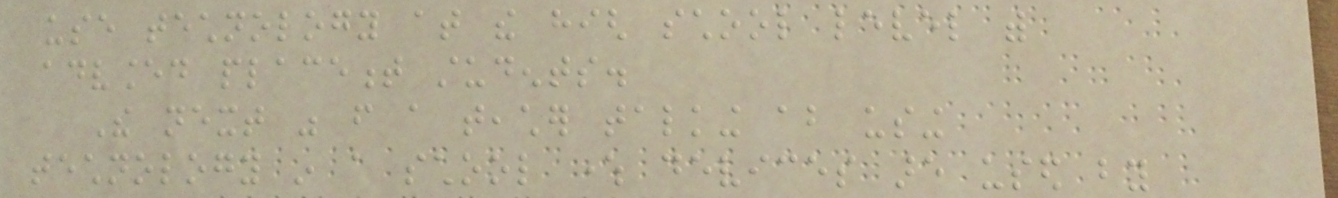use technology at the high school level with
advanced placement students.
The next was from a teacher talking about using
technology in a school where devices are used by
